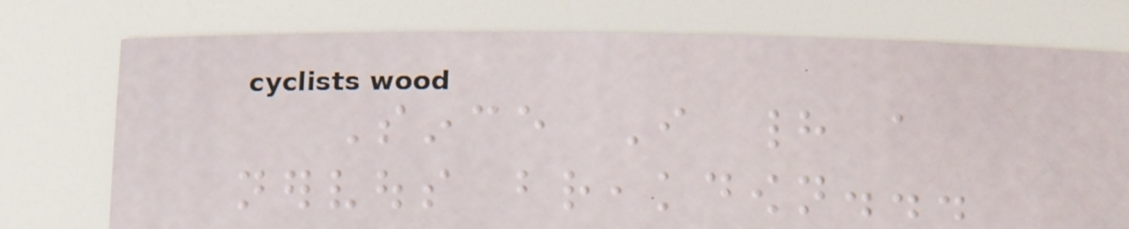Since I had a
nervous breakdown...
